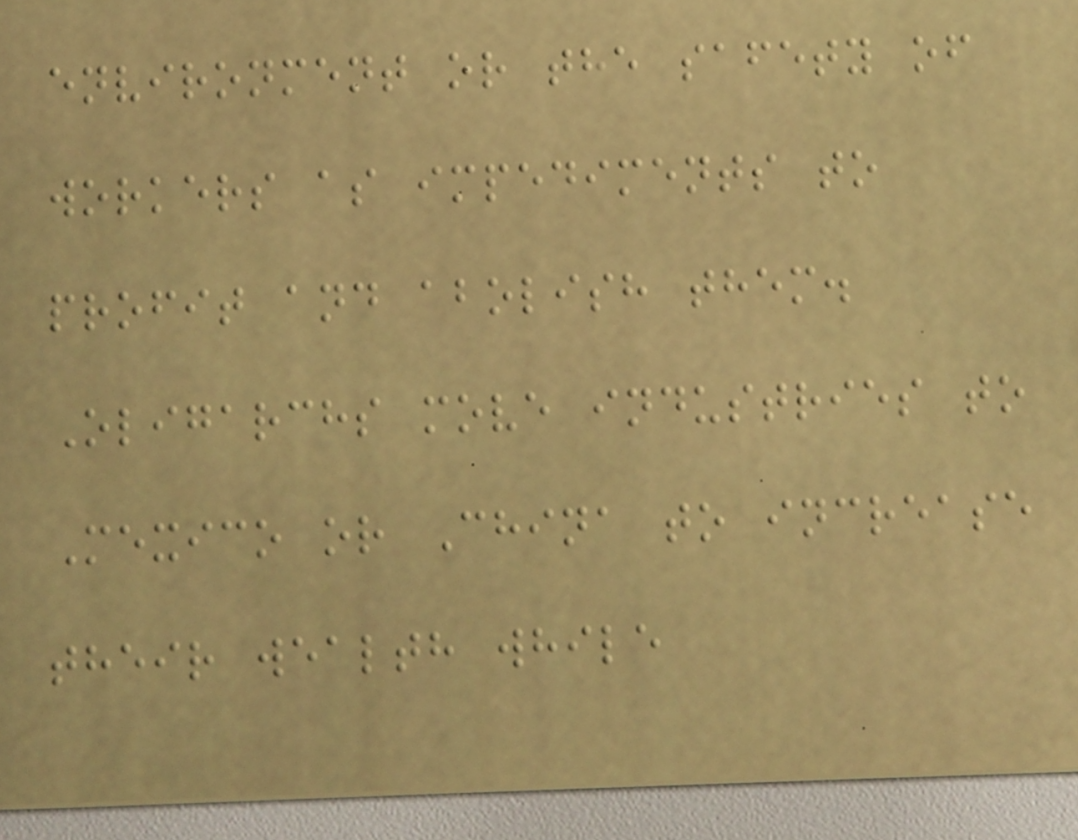environment or the safety of
workers as impediments to
profit and abolish them.
Oligarchs move industries to
Mexico or China to increase
their wealth while
